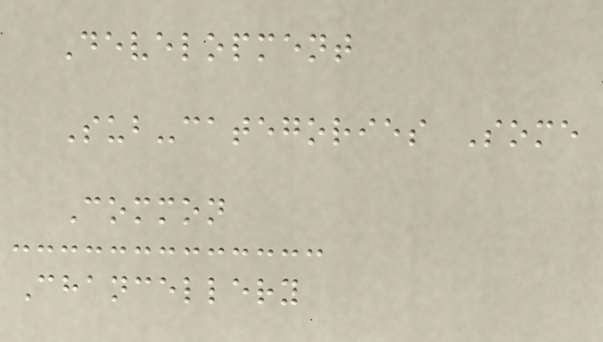Development
Sub-categories Some
Common
Chancellery
